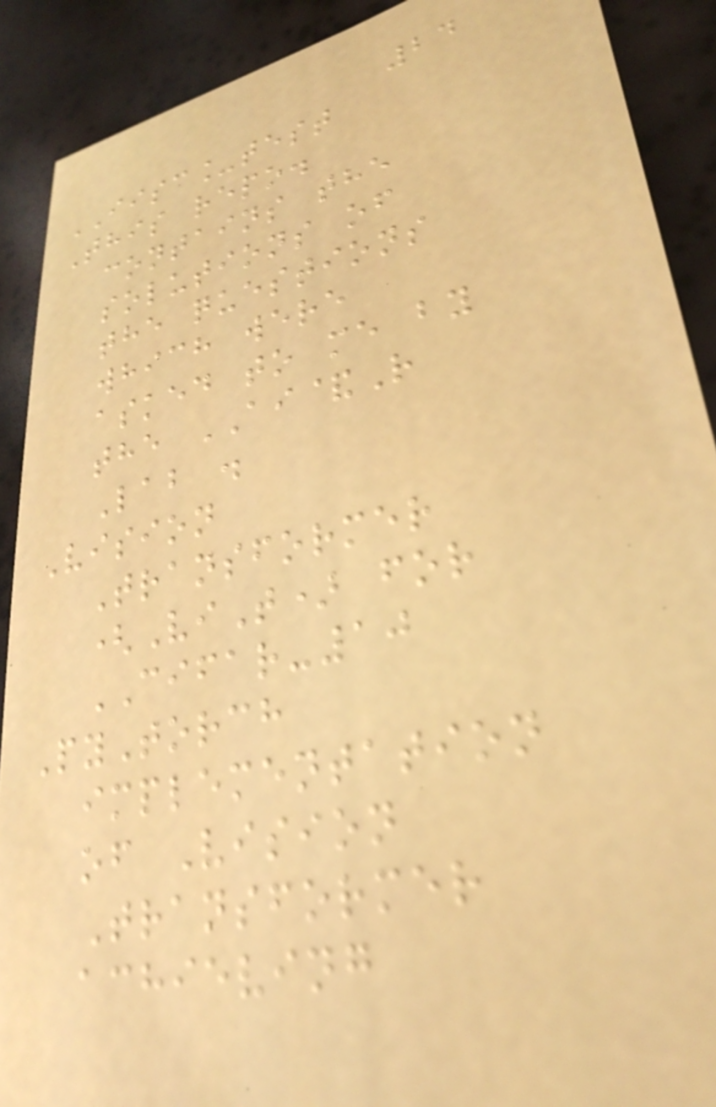24
IISC_test
This repo.
contains the
solutions of
the questions
which were
asked to me by
the AI&R
Lab .
Vision
Transformer
(ViT) for
CIFAR-10
PyTorch
implementation
of Vision
Transformer
achieving
